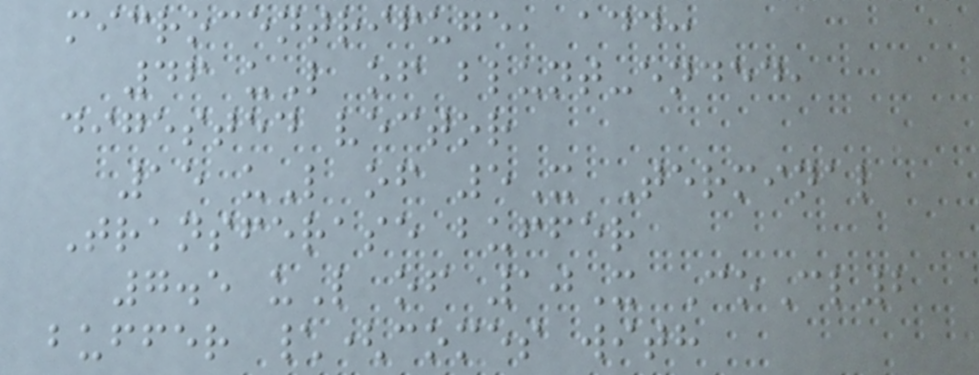microcentrifuge, add:
46 uL of blunt-ended,
digested vector
15 uL of 5X Terminal
Transferase buffer
7.5 uL of 10X CoCl2
buffer \(comes with
